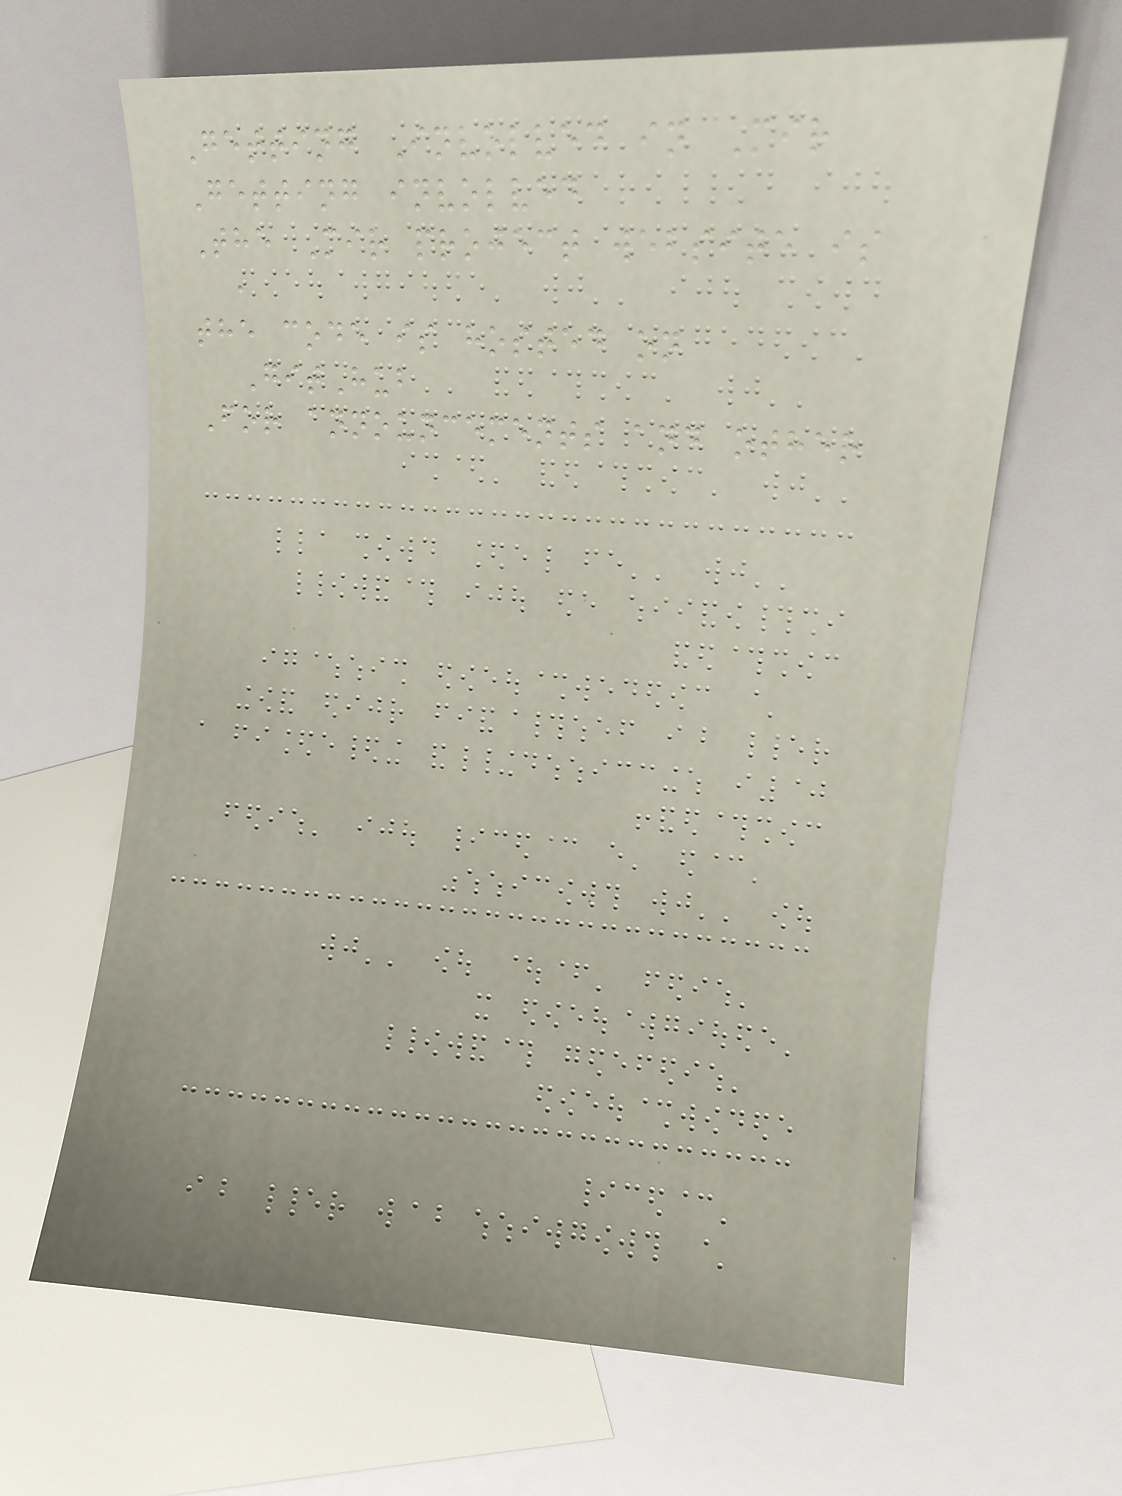Getting Involved in Mir
Getting involved
The Mir project website is
,
the code is hosted on
GitHub
For announcements and other
